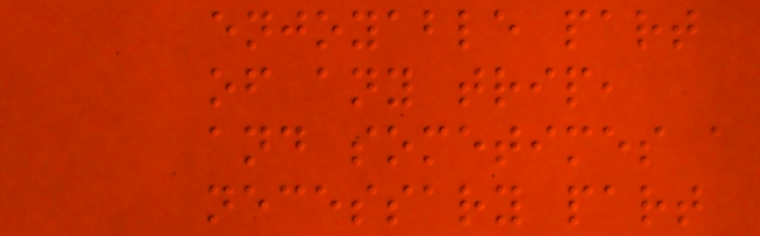enjoyable part
of any trip,
and sometimes a
necessary part
